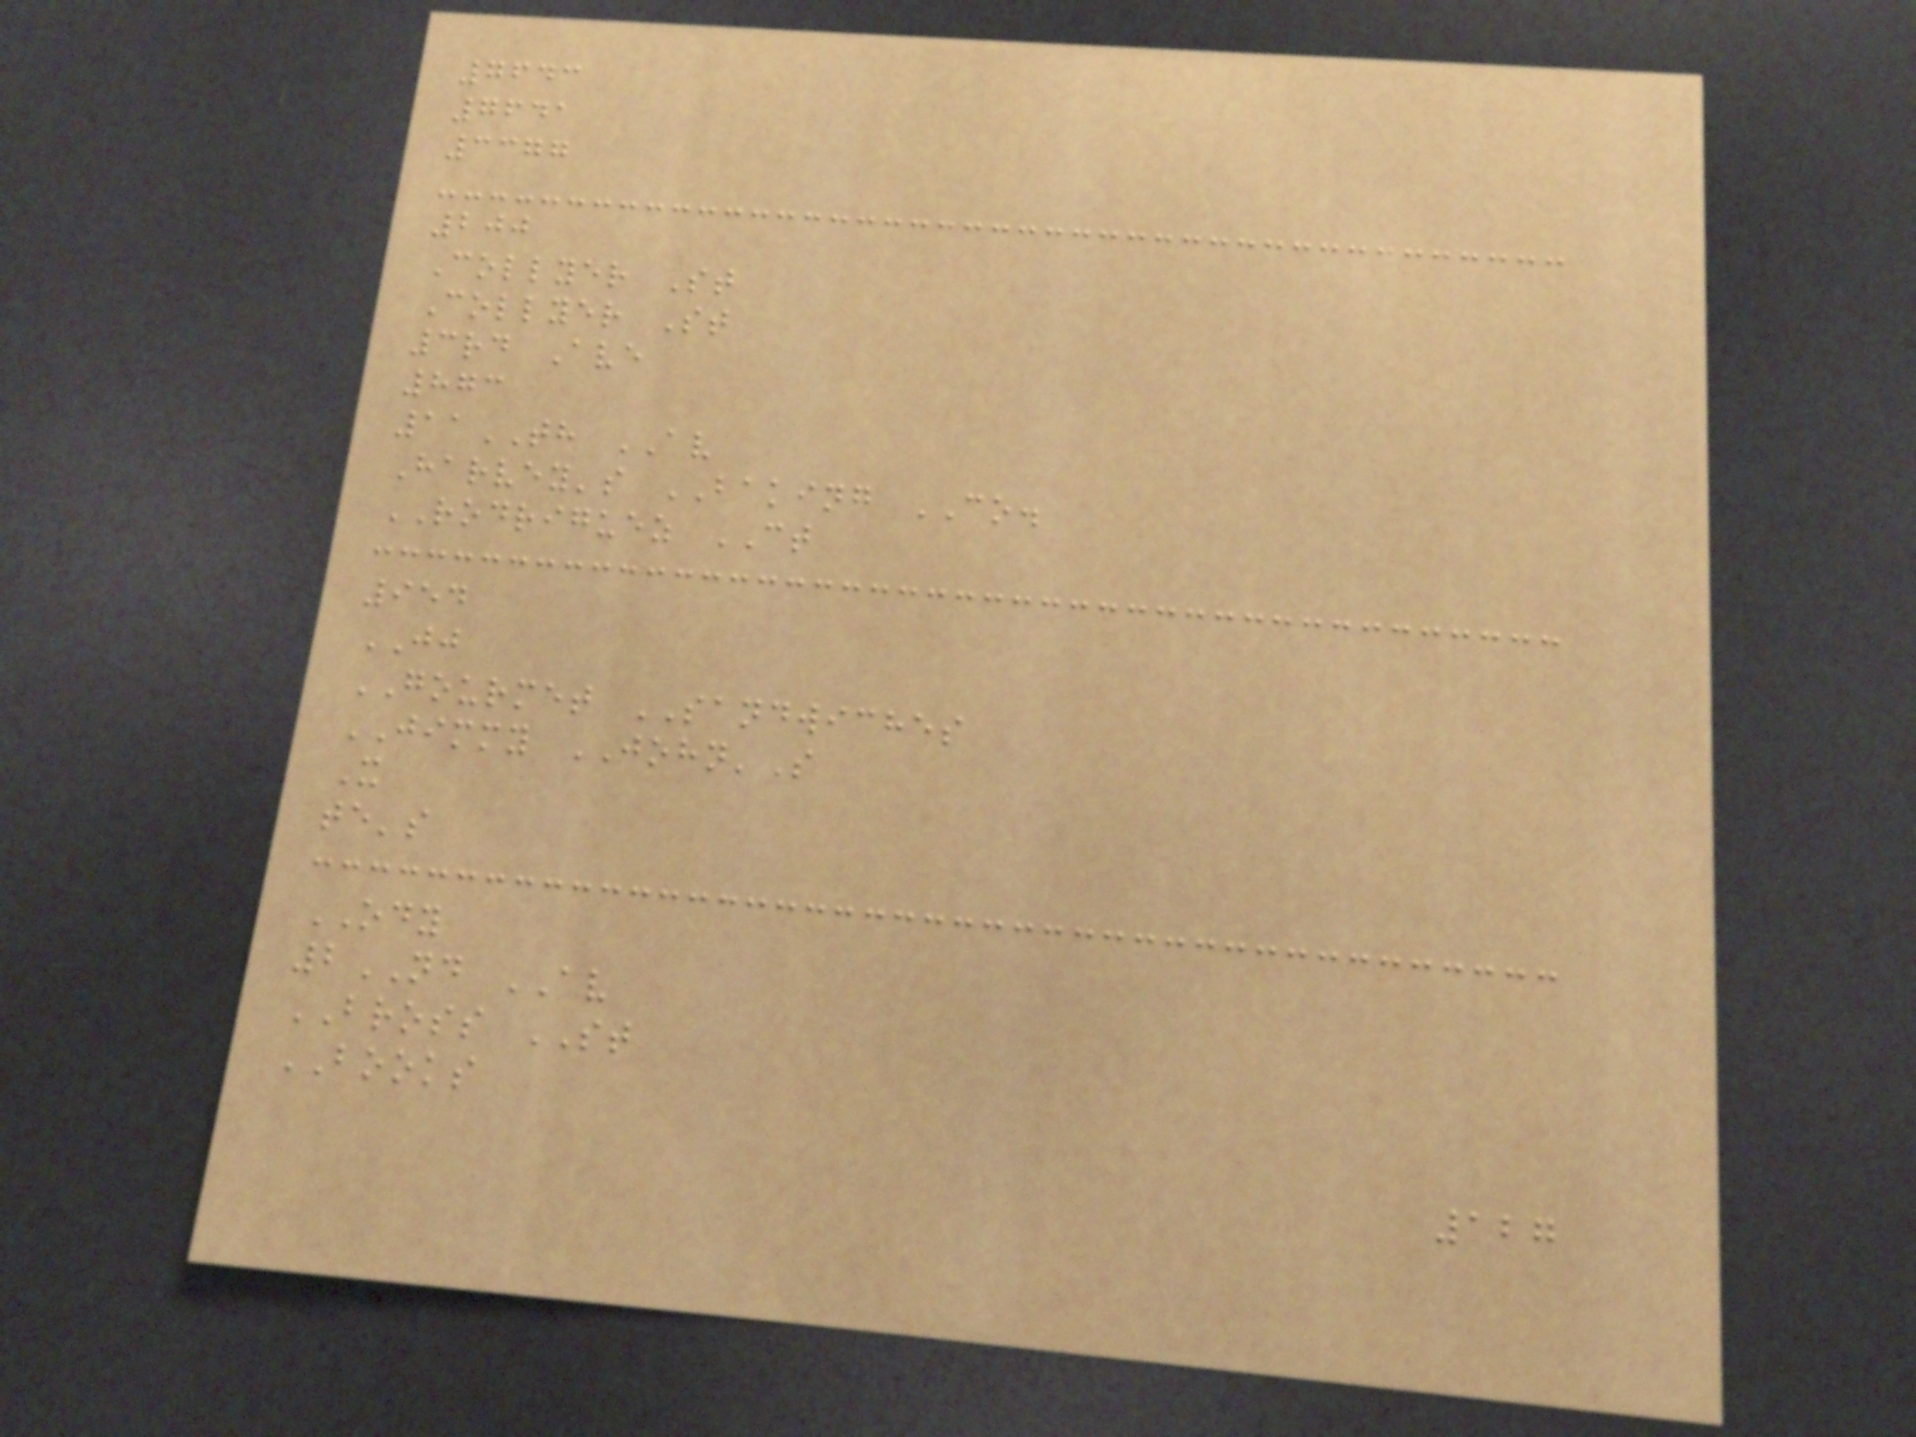7643
7641
3377
200
Collyer St
Collyer St
3rd Ave
873
11TH AV
Harvey's BAKING CO.
RODRIGUEZ CT
954
JJ
GOURMET SANDWICHES
JIMMY JOHN'S
X
te's
ODY
2ND AV
BROSS ST
BOOKS
127
